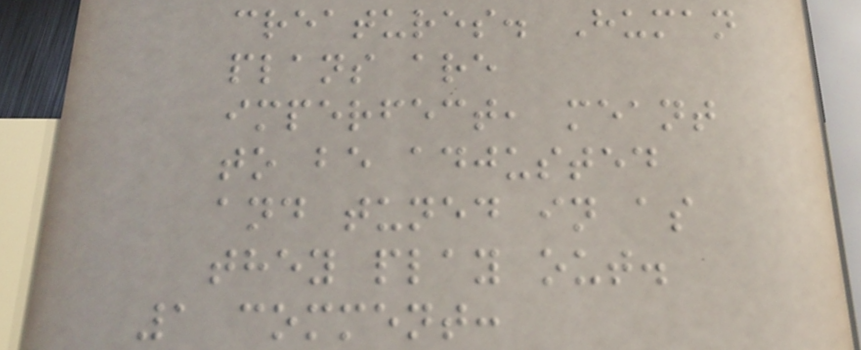creatures. Human
plans are
imperfect, meant
to be adjusted
and tuned in as
they play out.
1 comment:
